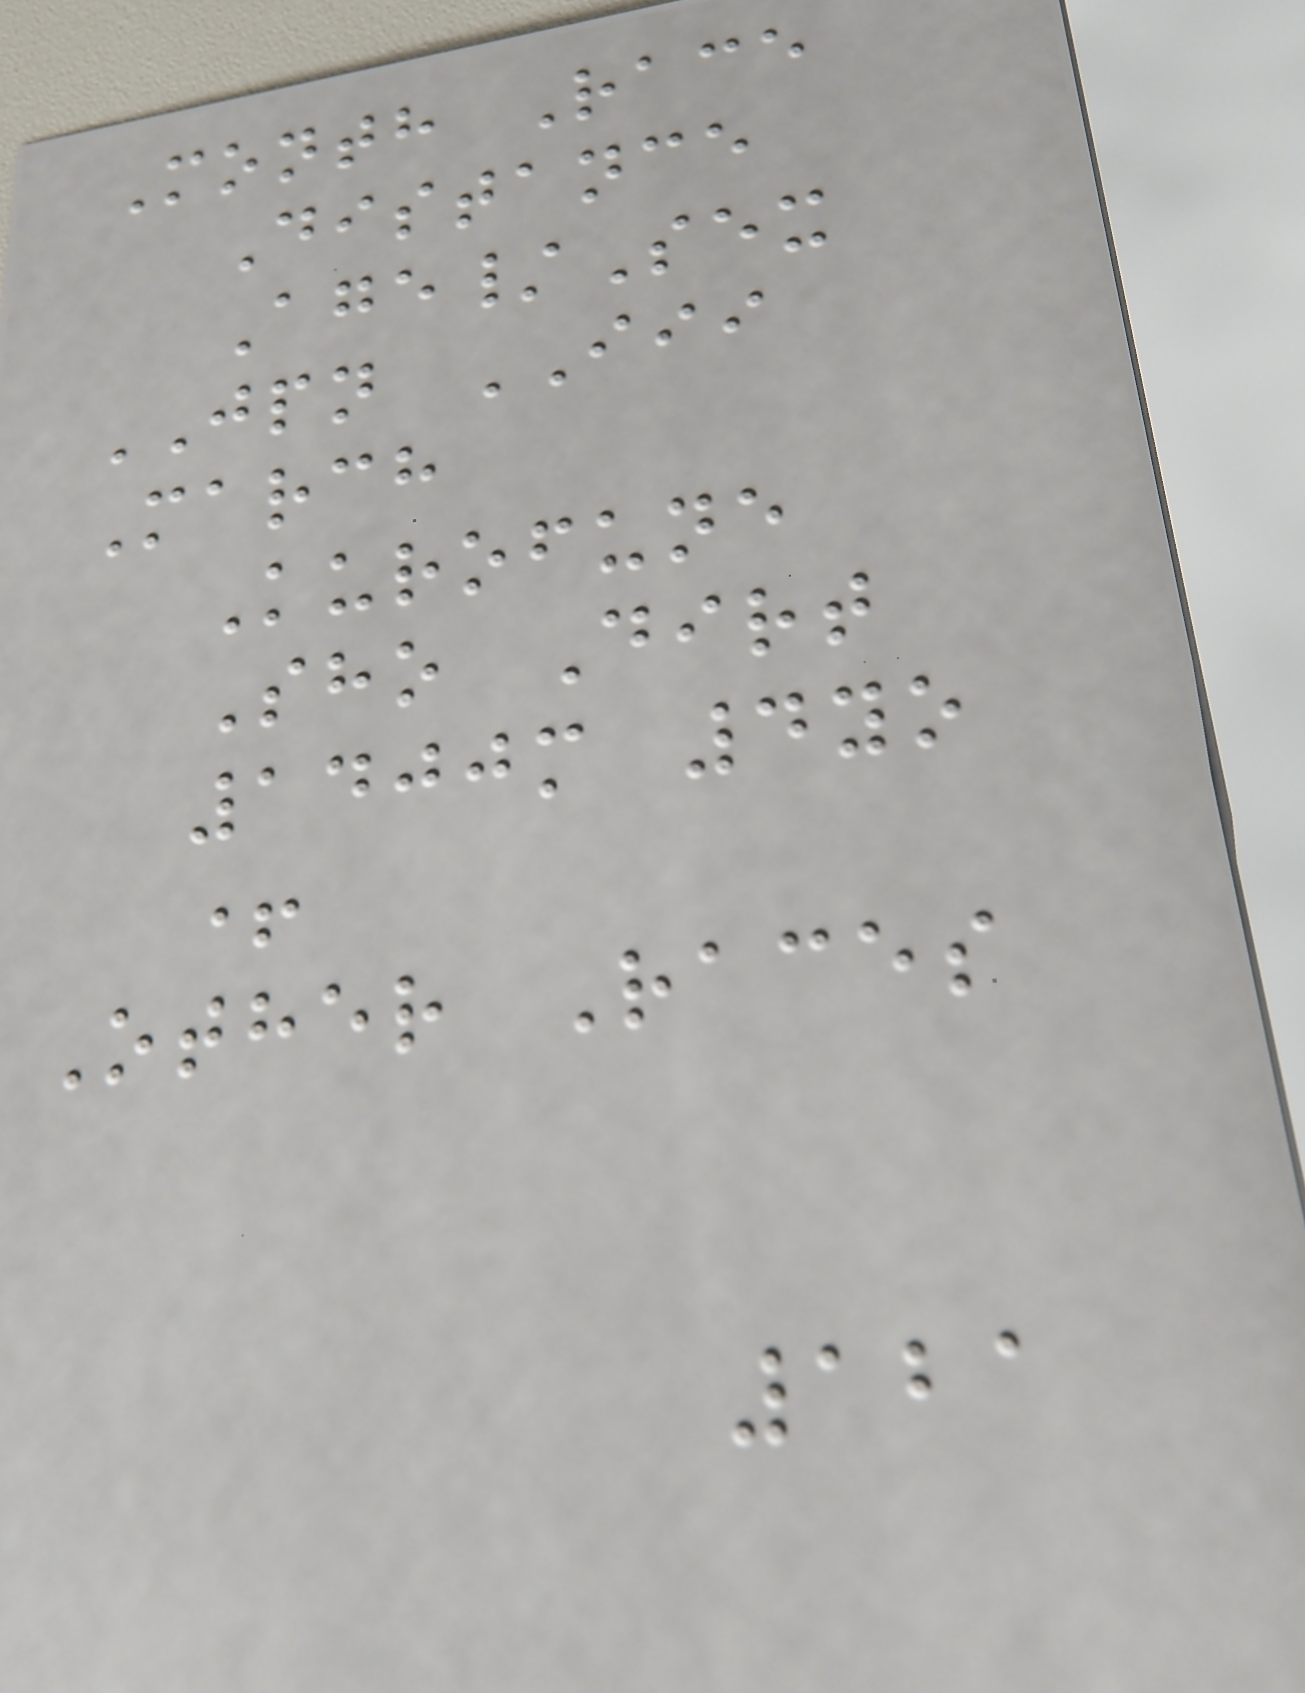Month Race
Distance
Age/Sex
JPN III
March
Kurofune
Sho Dirt
1400m 4yo
+
Other Races
121
